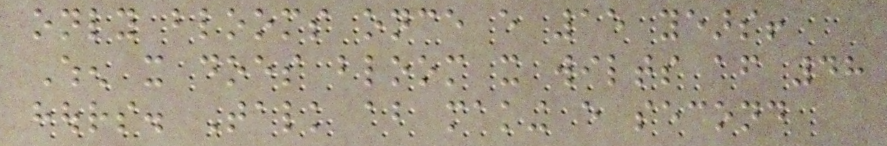only blooms once every 15 years!
When it does bloom it wilts after 48
hours. Talk about making every second
